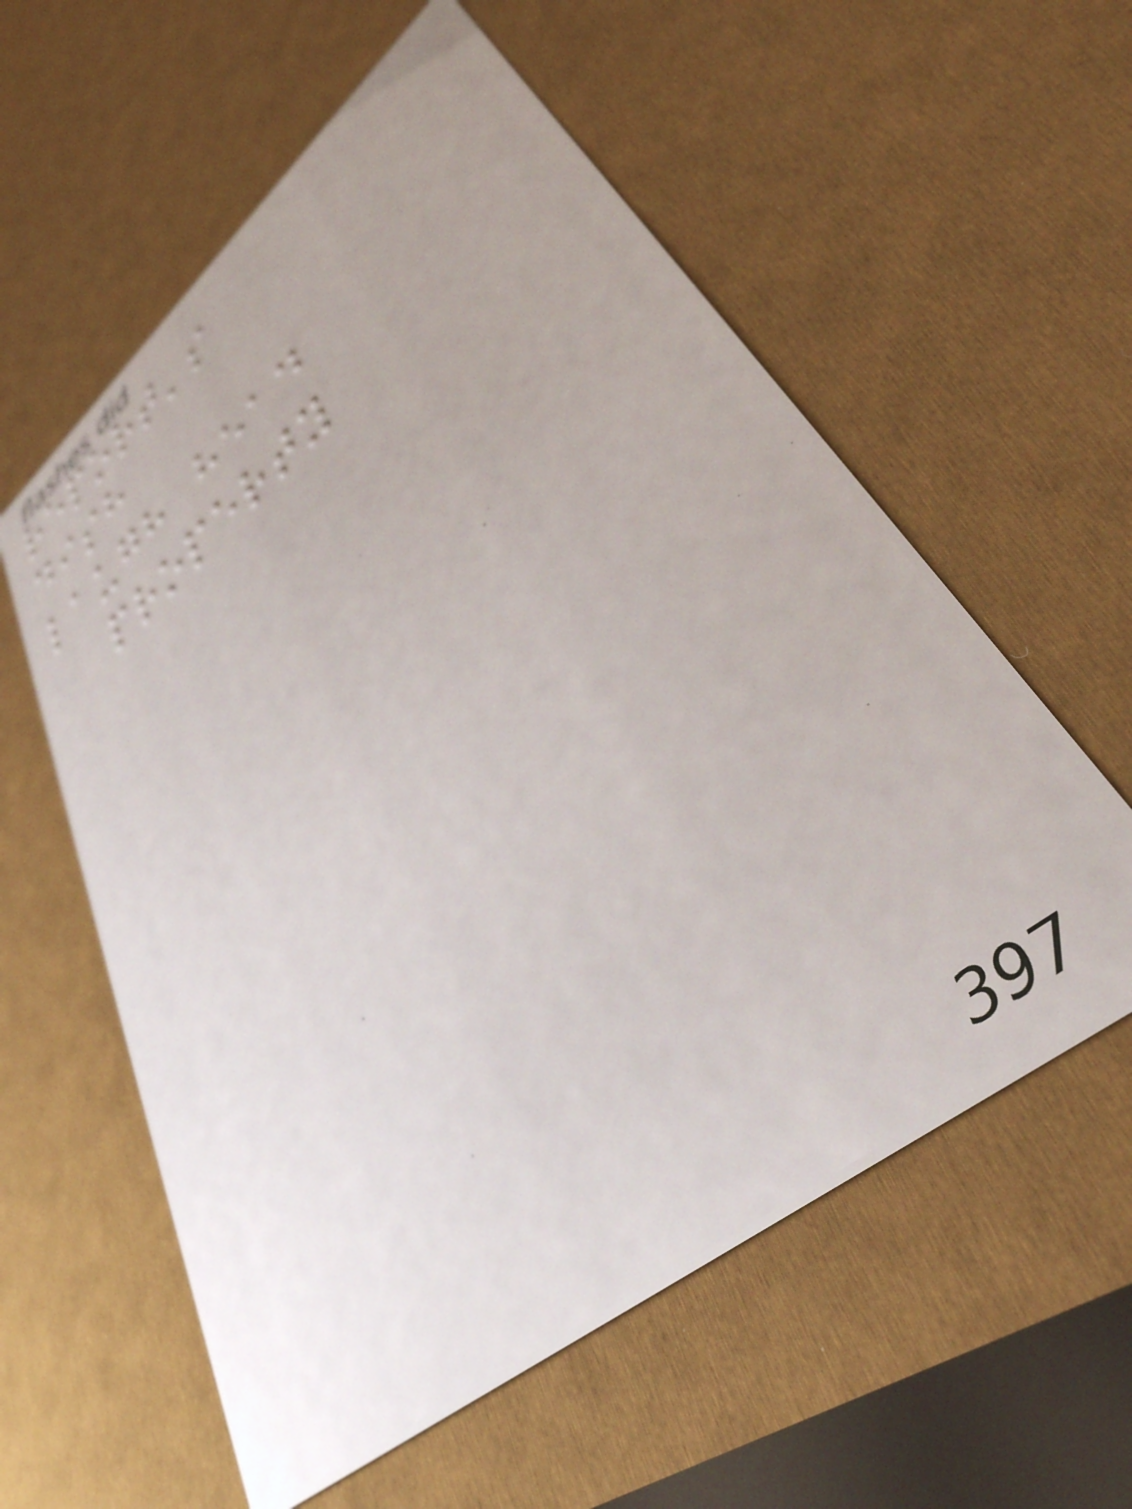report's
dish
laugh head
property
